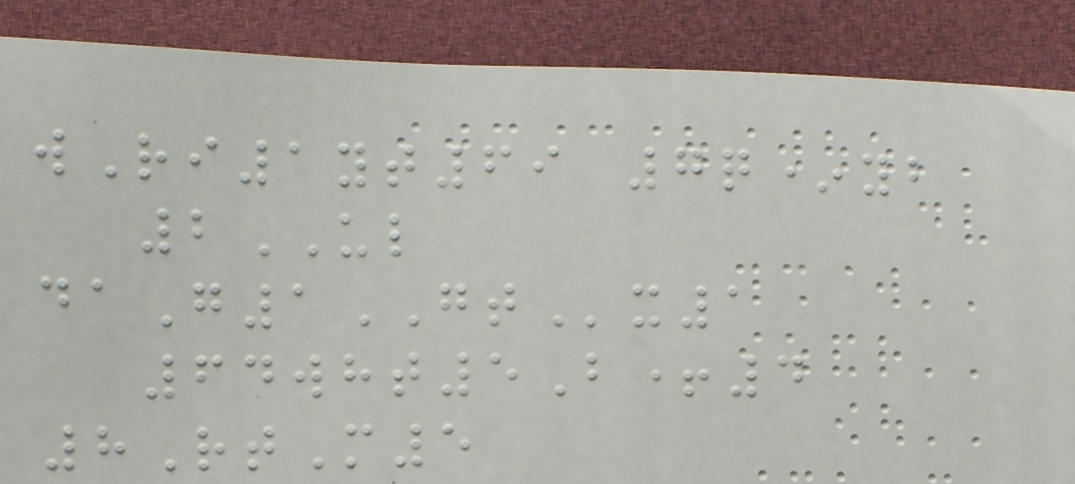wRi1yt69 7q*yb
2UL
daG1GTx1
64wht5B+4
8RtM5
